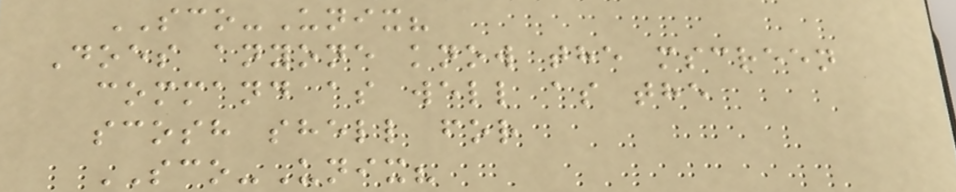SCO-Unix?
Does anyone know the mscreen
command as well as the
scosh shell for
SCO-Unix?
